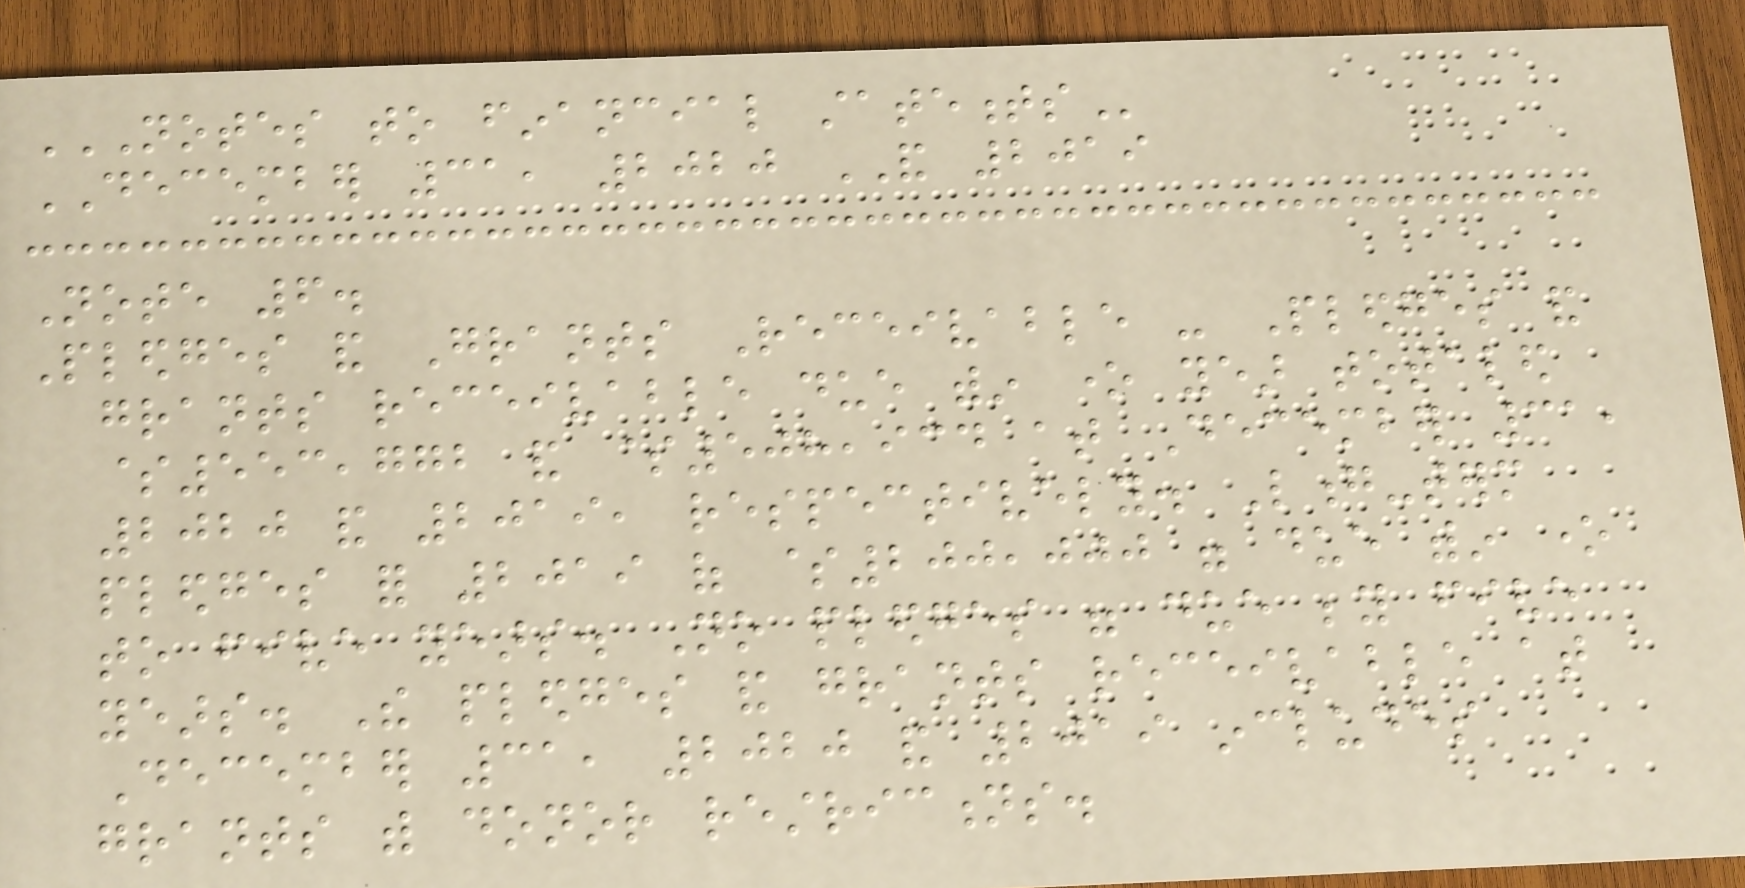NOTES TO FINANCIAL STATEMENTS
DECEMBER 31, 2020 AND 2019
Note 6.
Pledges and Grants Receivable - Pledges and
grants receivable due within one year totaled
$553,772 and $508,934 at December 31,
2020 and 2019, respectively. Long-term
pledges for 2019 of $200,000 were due within one
to five years. No pledges were due beyond five
years. The pledges and grants receivable at
December 31, 2020 and 2019 includes
grants with donor restrictions.
